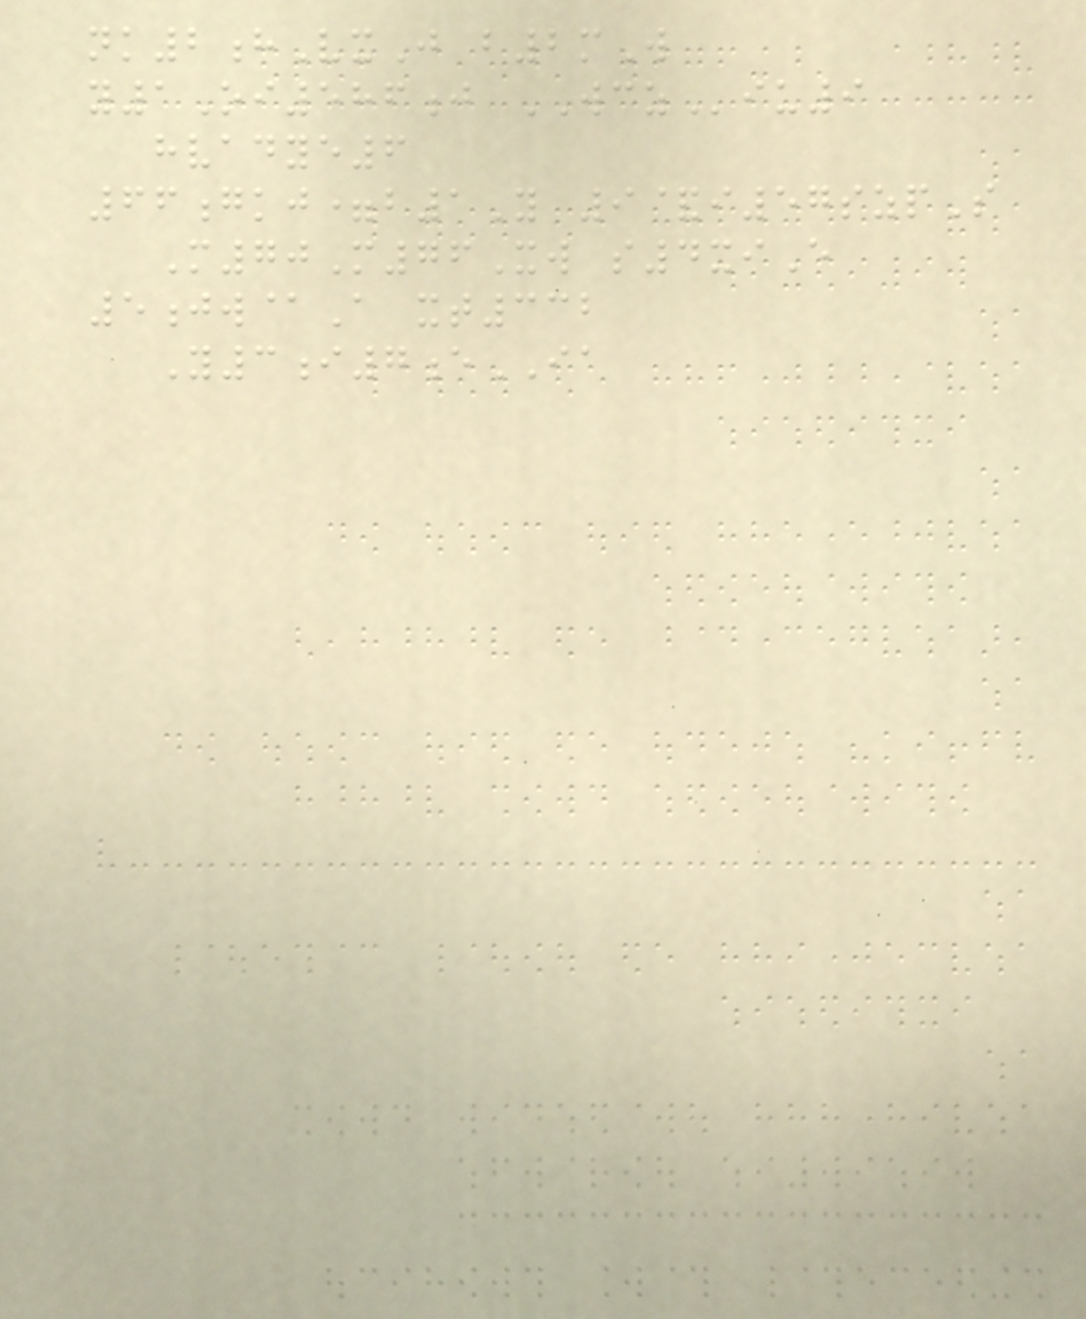nk2hVxJ b2mW
y1Oi586j WCZiu9
hvadye6
66gkj=b1Y 9&i57szpS
M70M76Xw s4xiE
5jw@A xt332
Y3i7eIA
